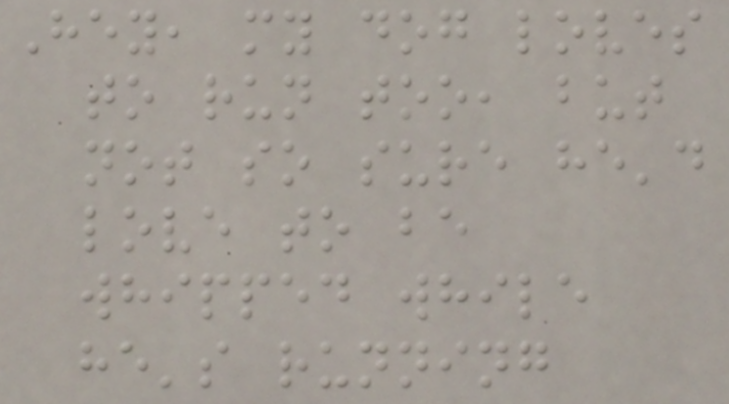Hey, my dog loves
to run too, but
not so sure he'd
love to be
whipped while
he's running
